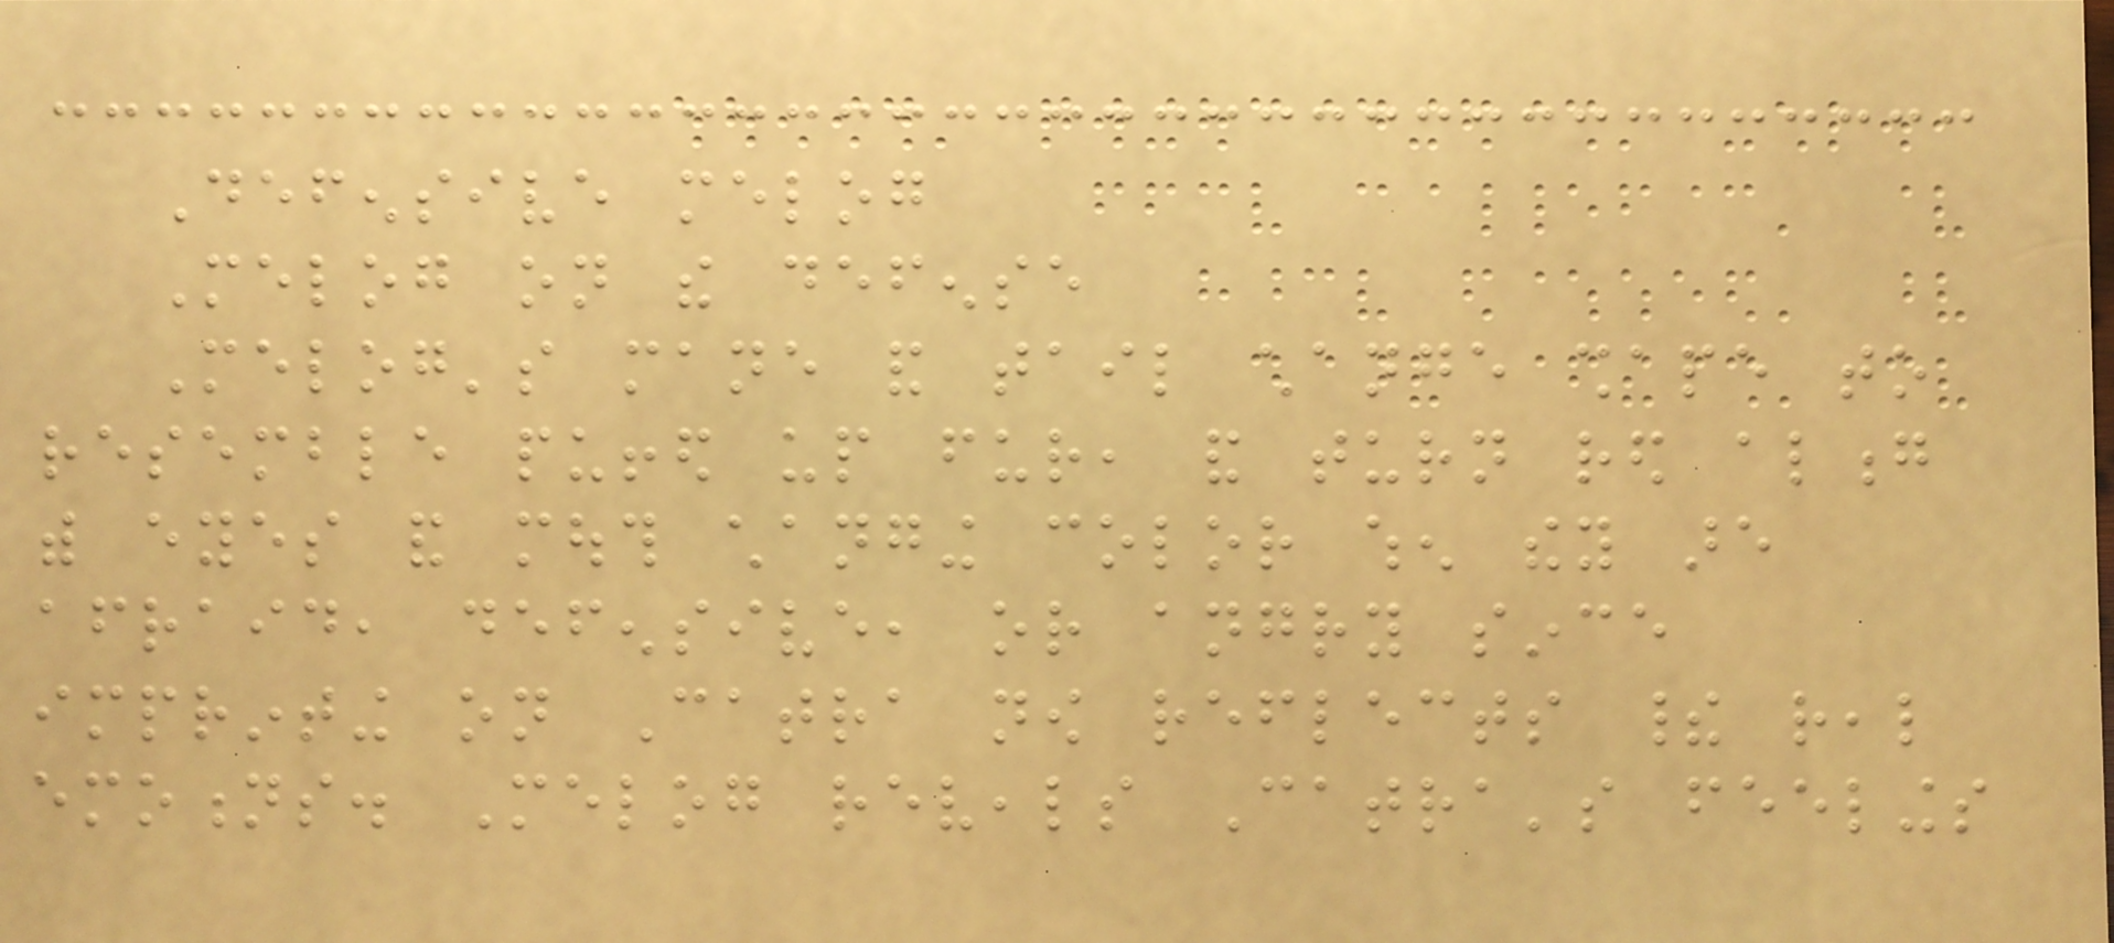Defensive melog
Melog on the defense
Melog's mane and tail change shape to
resemble puffed up fur, and turn red along
with eyes and mouth changing color when they are
afraid, defensive, or angry since
imprinting on Catra now reflects their real
emotions. Melog reveals Catra's feelings
